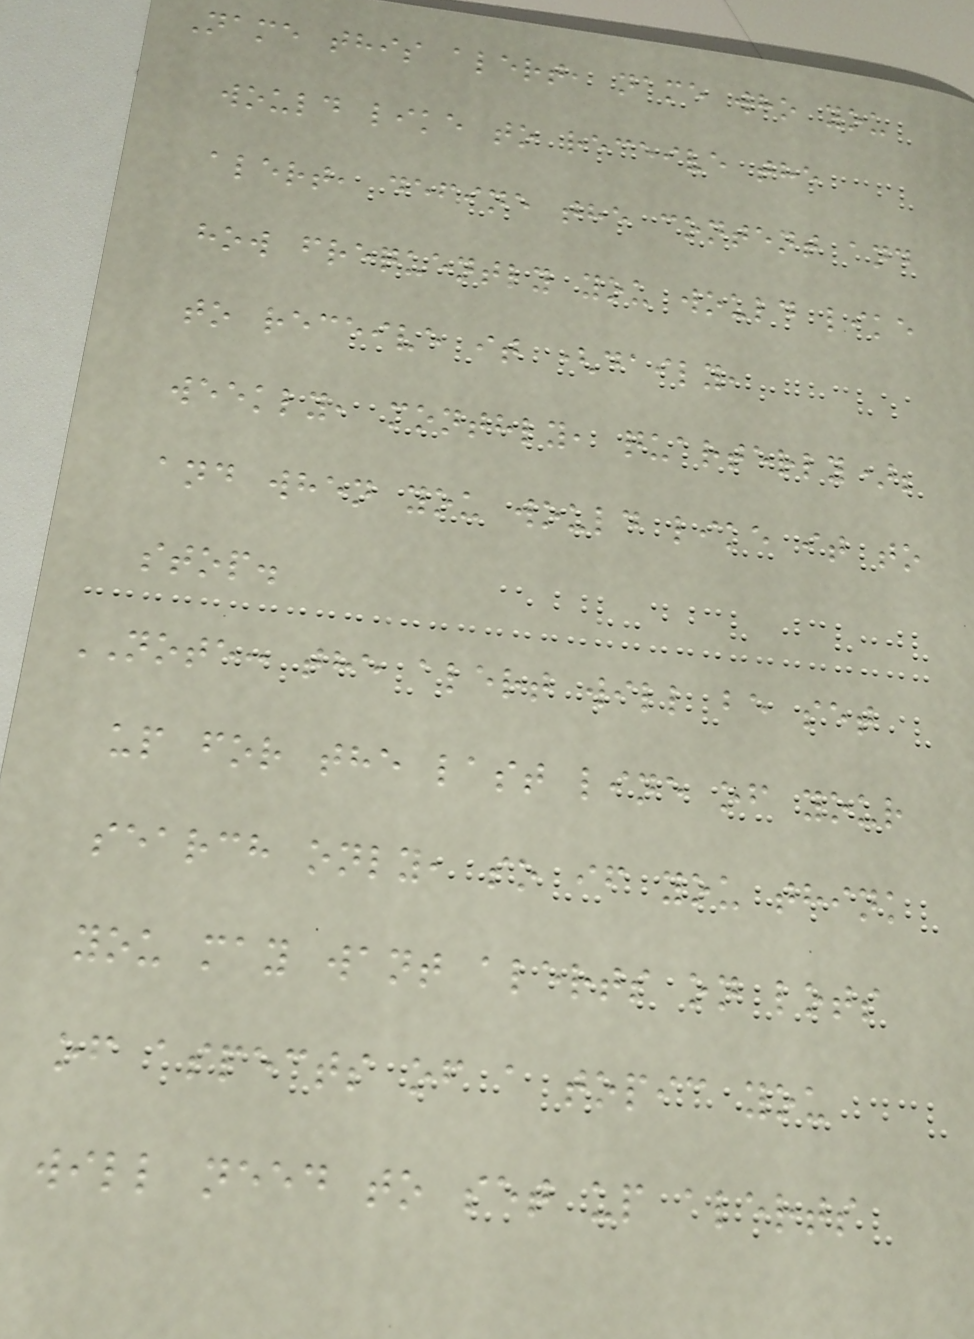Name this alert, name who you
would like to receive the
alert, define the content and
how frequently you would like
to receive it (daily,
weekly, monthly, quarterly);
and when you would like it to
stop.
NOTE: the alert will be set
up for the last line of your
search only, so if you think
you may want alerts on lots
of aspects of a topic you
will need to set up alerts
